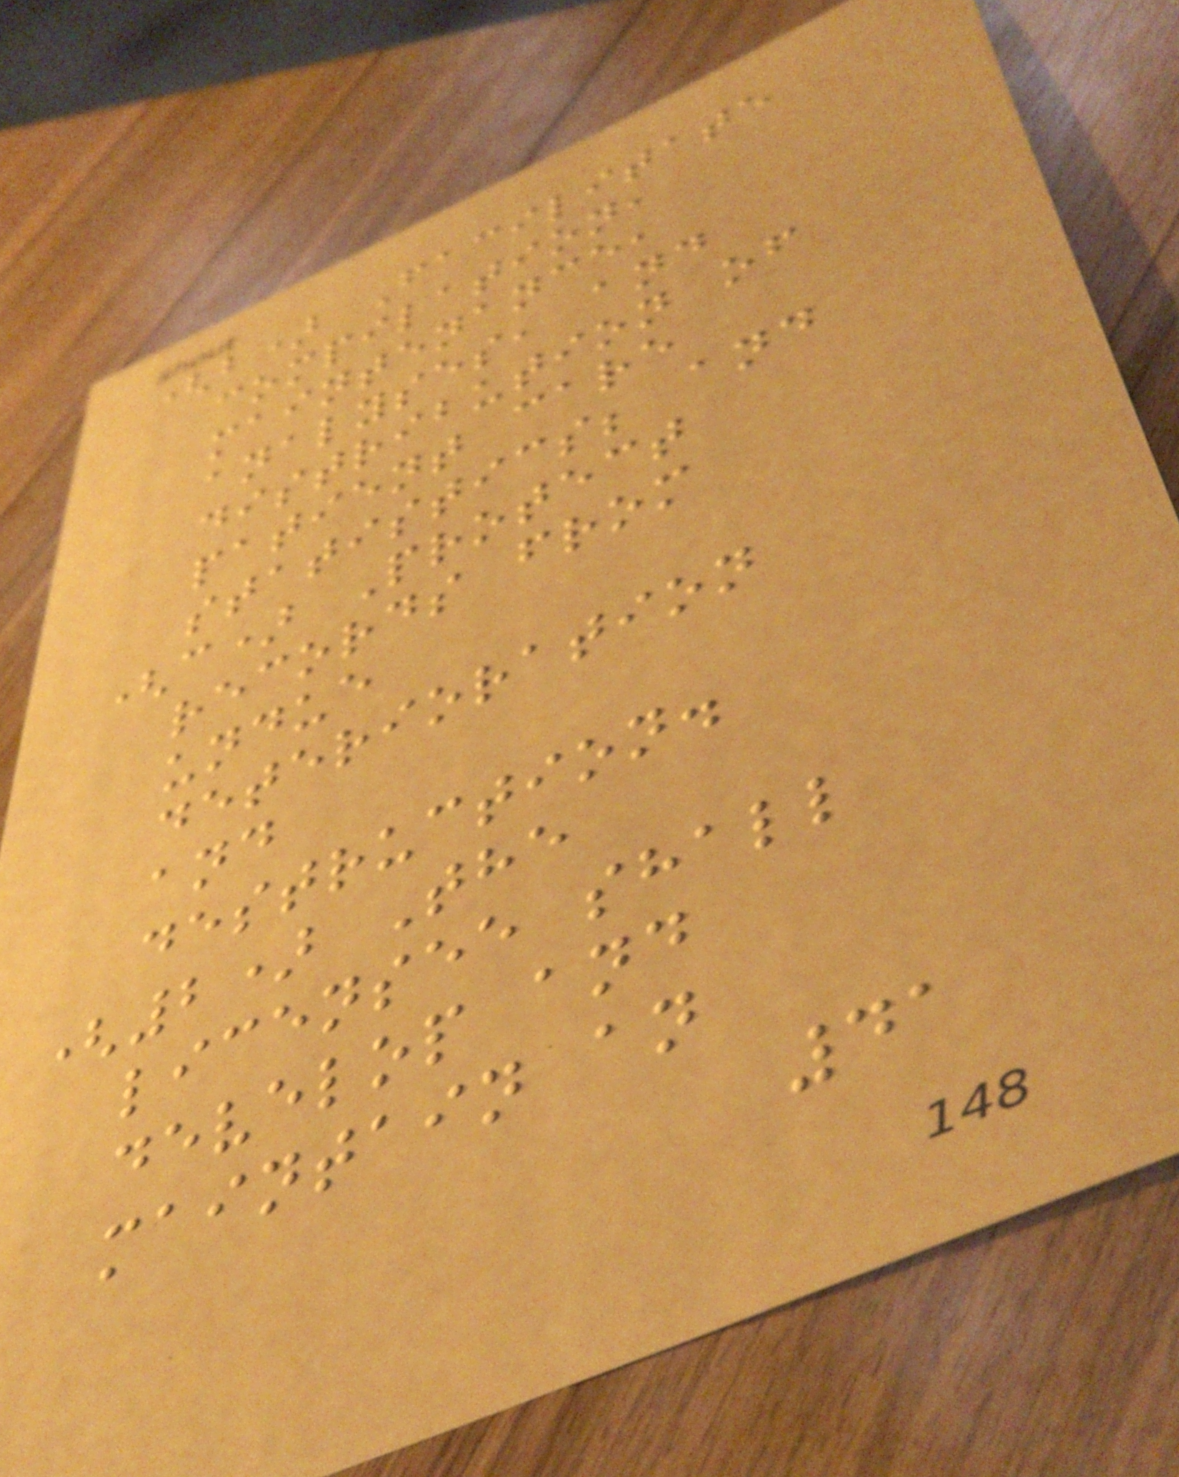(b) Facilitate
compilation,
maintenance,
analyses, and
distribution of
patient care
statistics; and
(c) Protect
records from
undue
deterioration
and
destruction.
(2) The
licensee shall
develop and
maintain an
41
